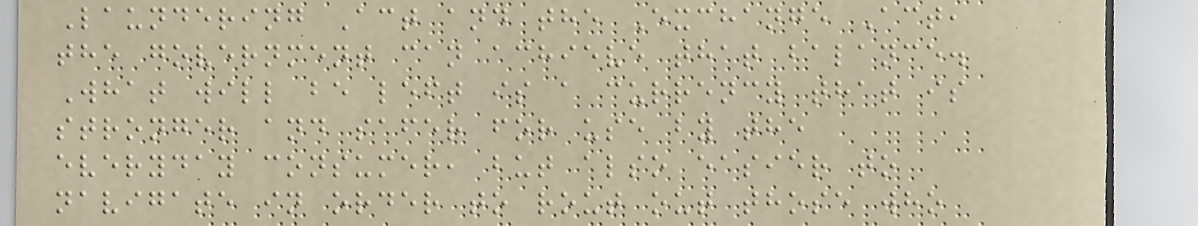Laundering Act and the Exchange Act,
the government can achieve that balance.
What will be left is a currency that is
stronger and safer for use by the
everyday consumer, but also easier to
navigate in order to rout out those who
